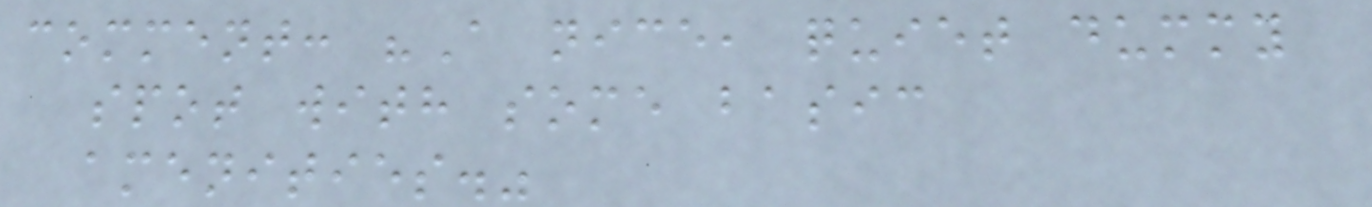comment: "A nice, quiet dummy
spot with some basic
amenities."
